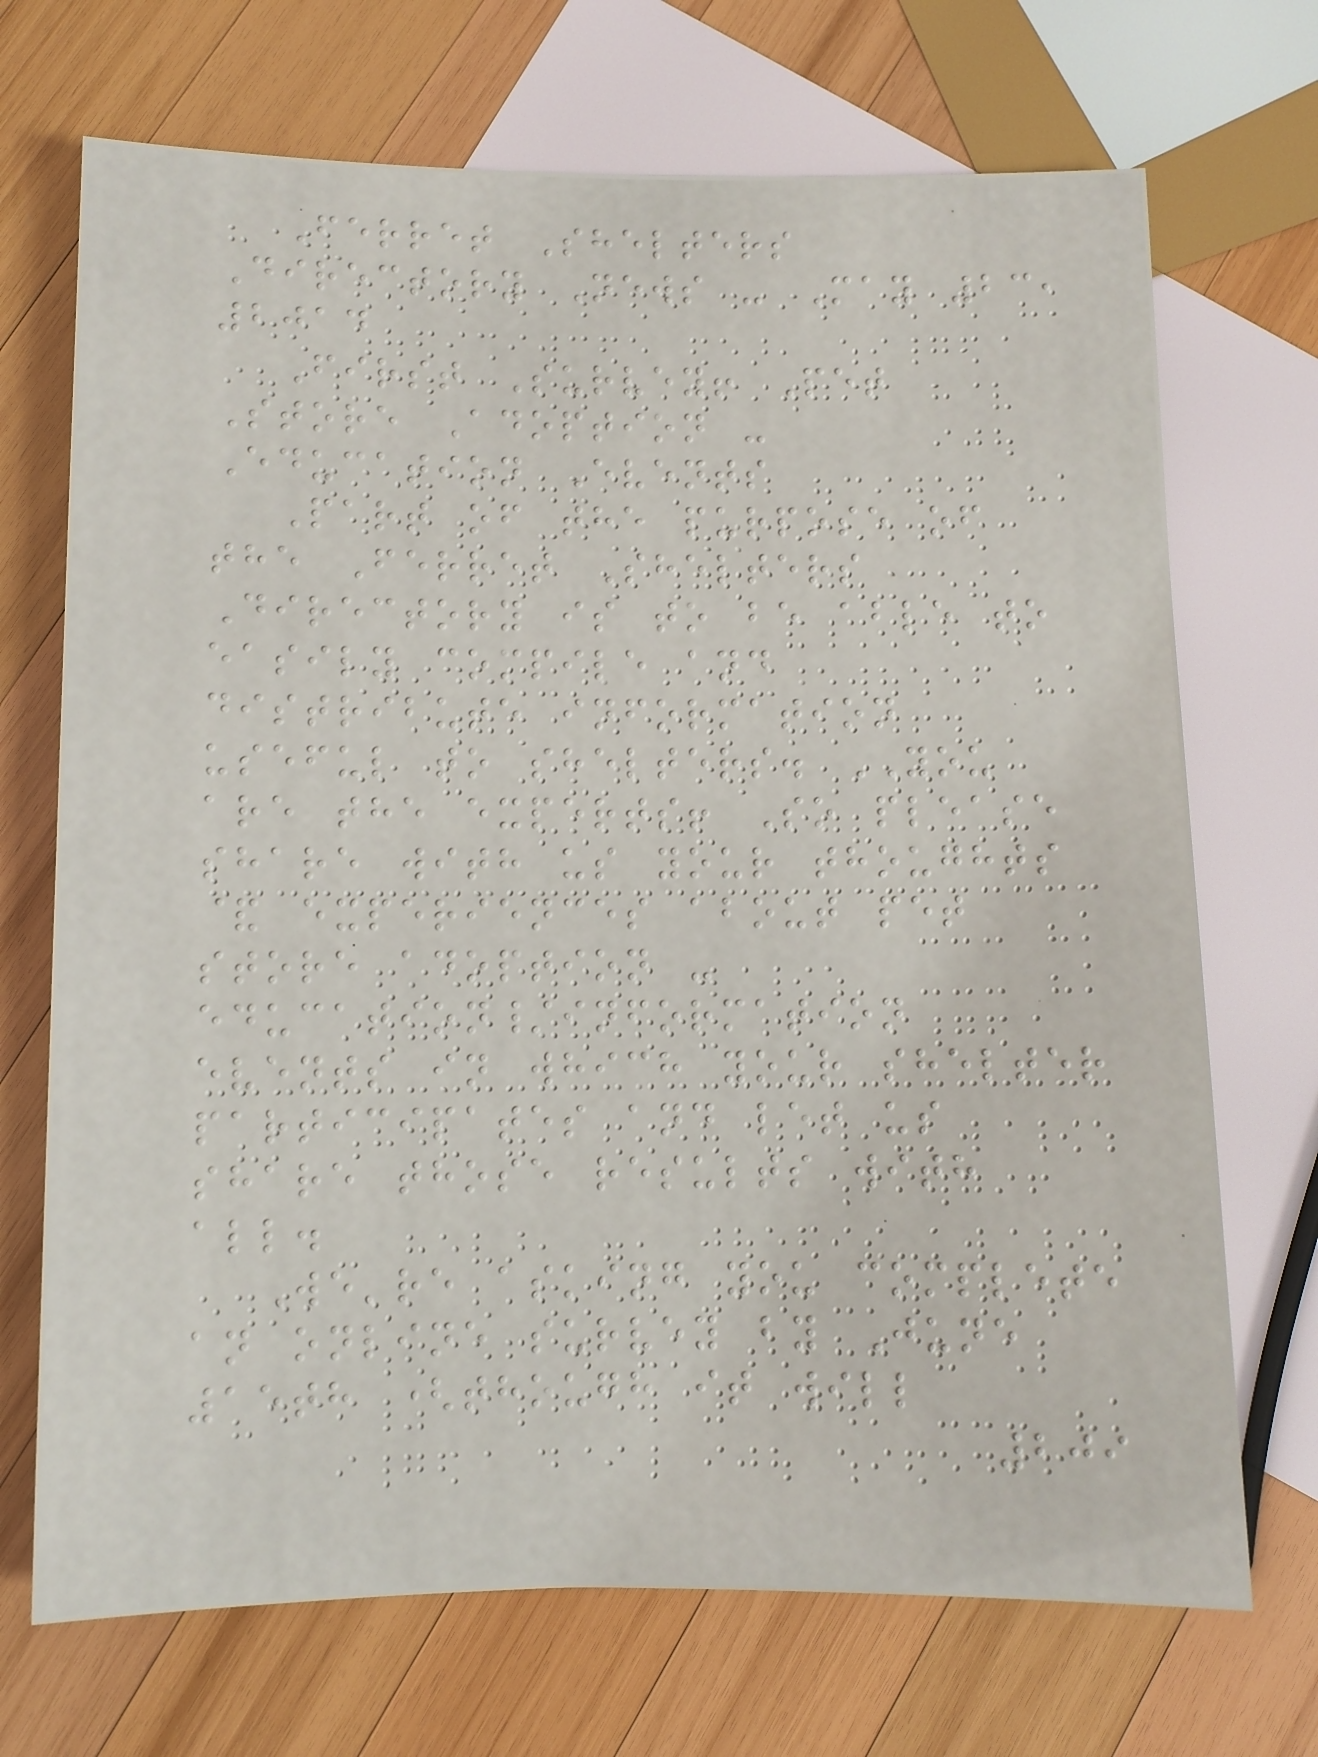Ferret Shelters
Directory News - May 23,
2014
First Survey! Pet
Store Adoption -
Education Events
Part of the purpose of
the Ferret Shelters
Directory is to be able to
easily compile and
distribute information
useful to shelters. YOU
are the experts! So please
share with us your thoughts
& experiences about pet
store adoption -
education/information
events in which your shelter
participates and let us
share those results with
all.
We're asking you complete
an online survey by June
15th (though it will
209
